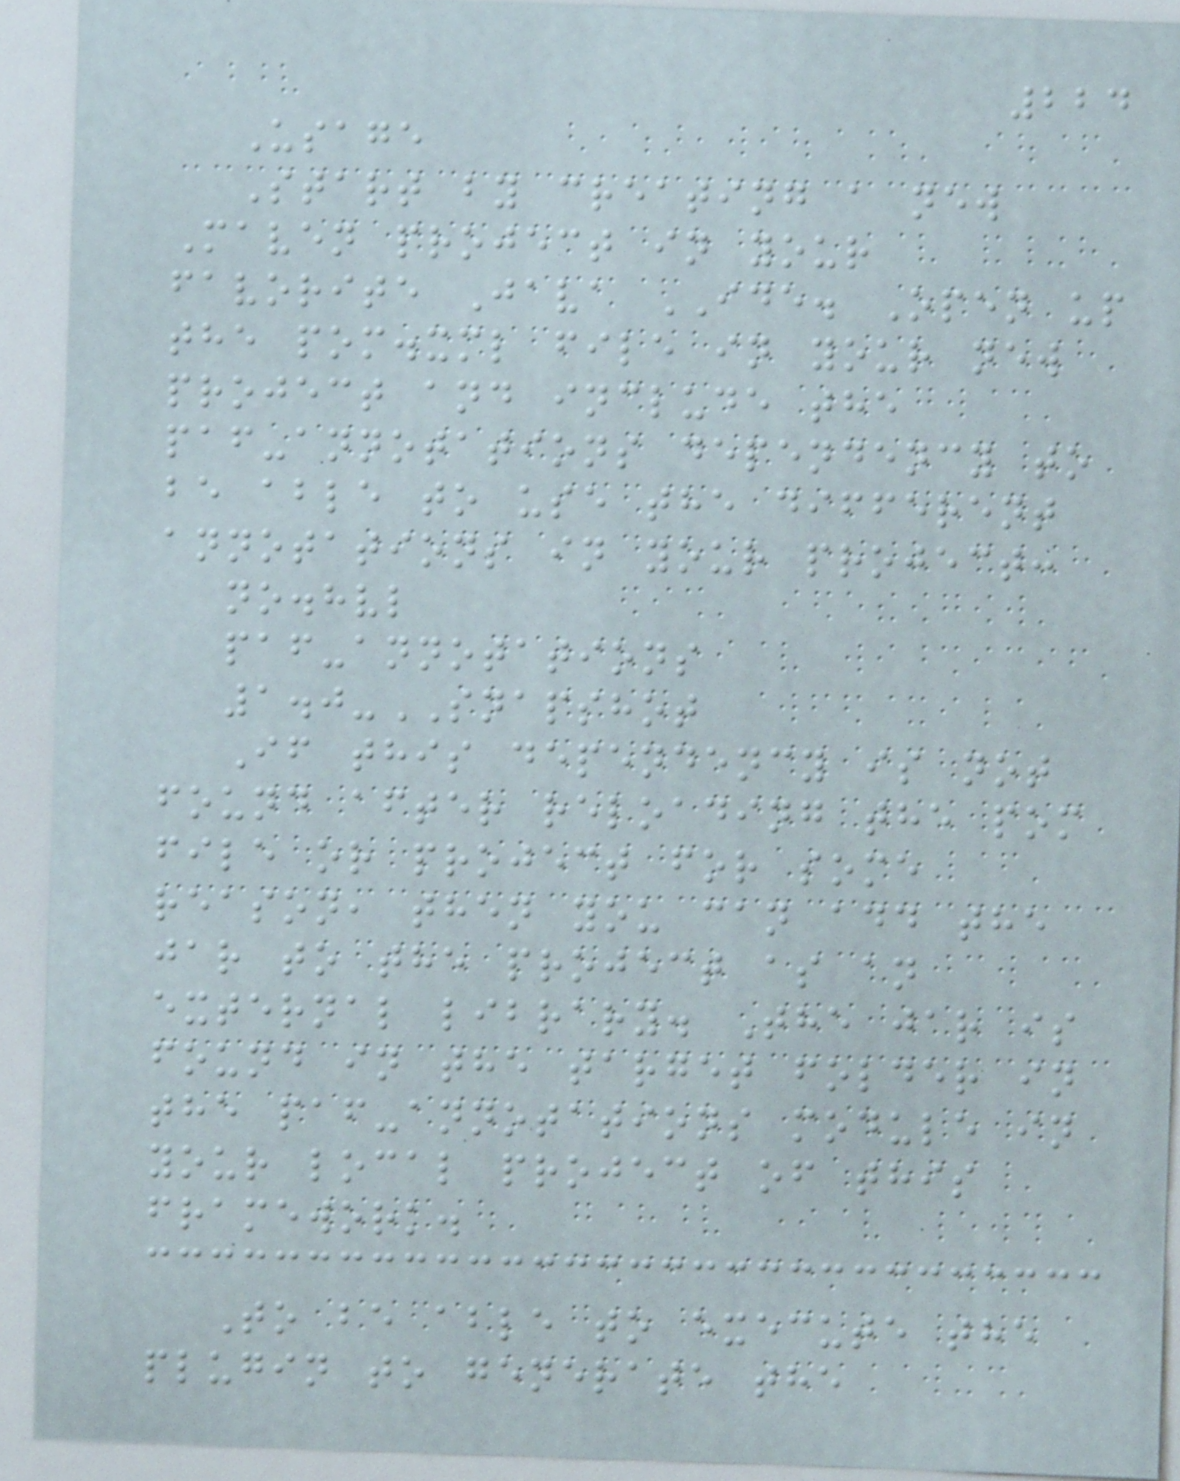224
Usage
Start by creating a new
Maven project in your
favorite Java IDE. Open up
the pom.xml file in your new
project and include the
paf-annotations dependency to
be able to use the different
annotations in your project:
no.hvl
paf-annotations
1.0-SNAPSHOT
If this dependency is not
found after reloading the pom
file or project for some
reason, then you can add the
jar to the project as an
external library. The jar is
found in the target folder in
the paf-annotations module in
your local project of this
framework.
To be able to execute the
plugin to generate the
